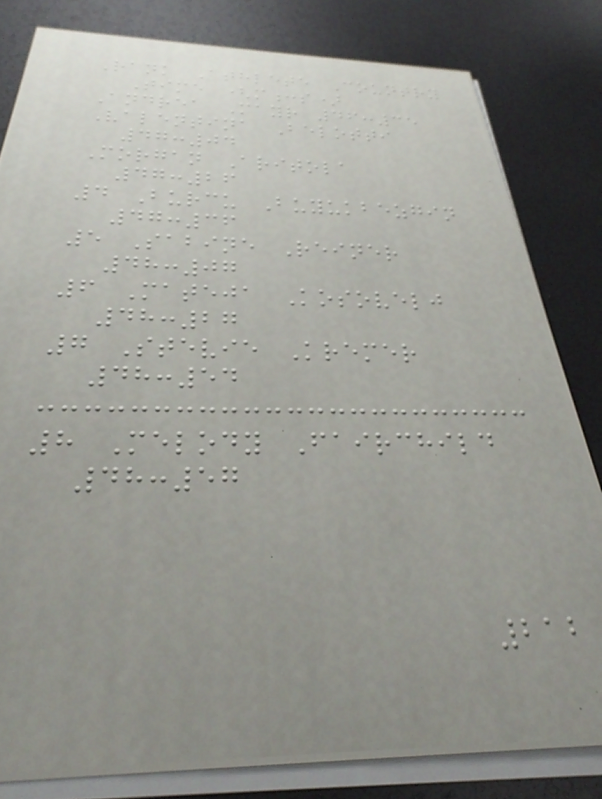Rank Athlete Country
Time (m:s)
Andrea Mayr 46:35
Valentina Belotti
47:04
Morgan Aritola
47:26
4 Burcu Buyukbezgin
47:36
5 Sabine Reiner
48:07
6 Mateja Kosovelj
48:27
7 Stevie Kremer
48:54
8 Melody Fairchild
48:57
212
